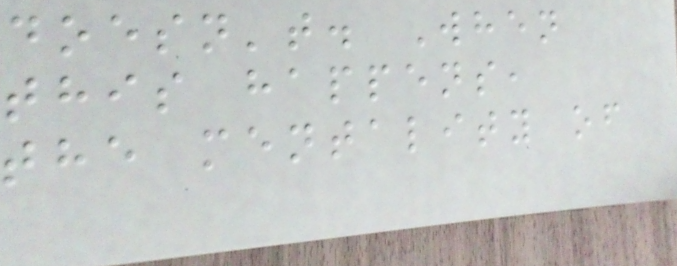doesn't. When
this happens,
the mentality of
